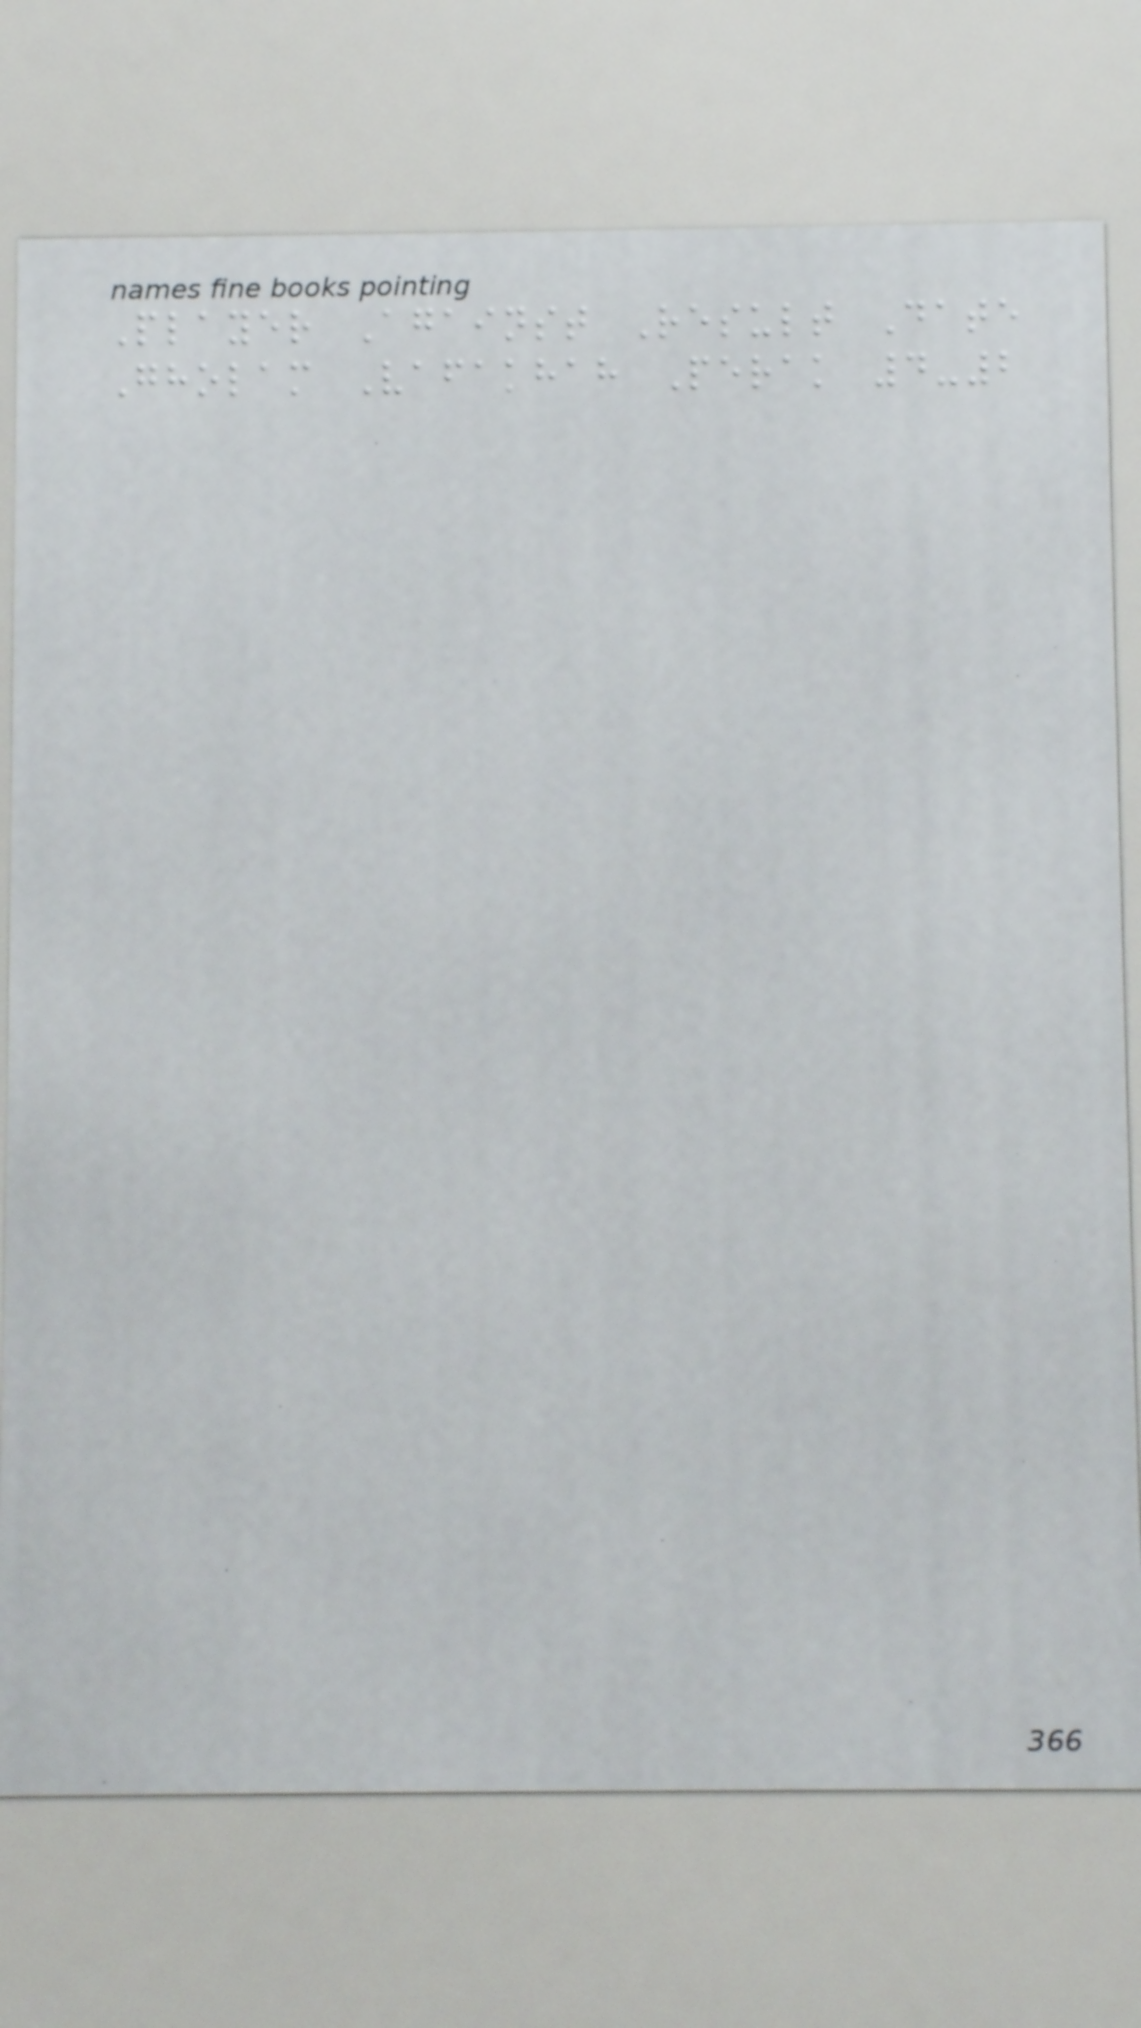Player Against Result Date
Gholam Vafakhah Perak 4-2
